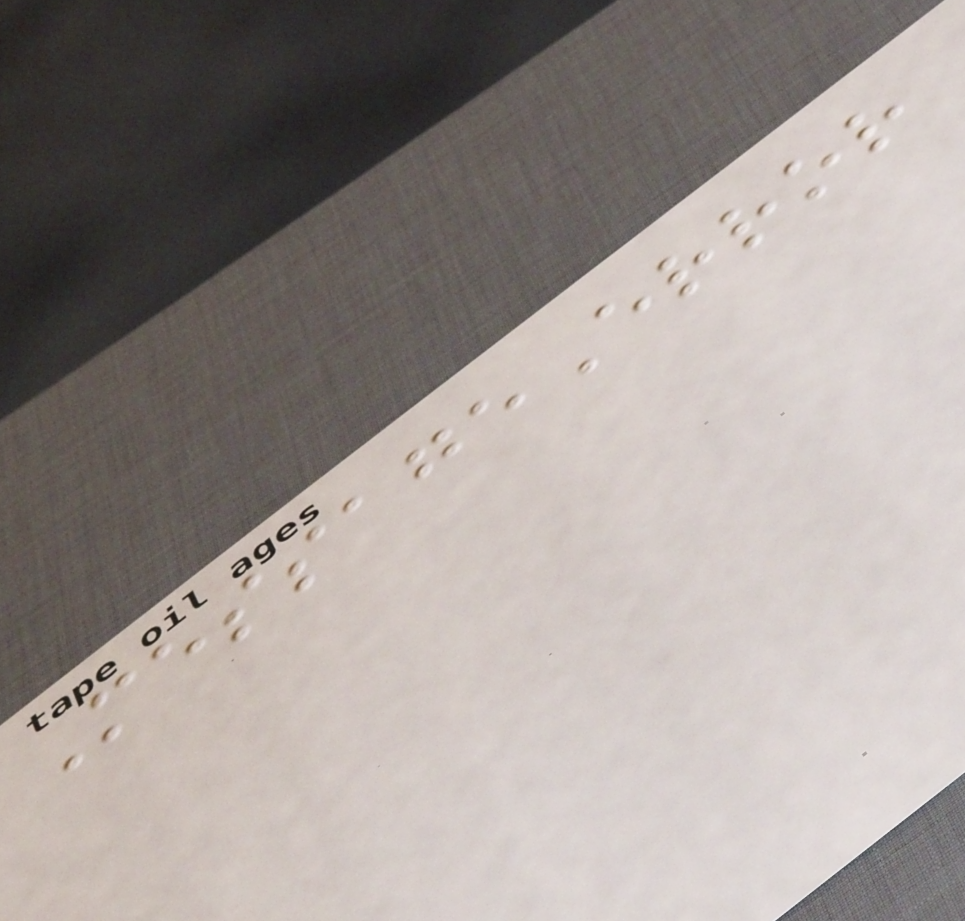MessageError
